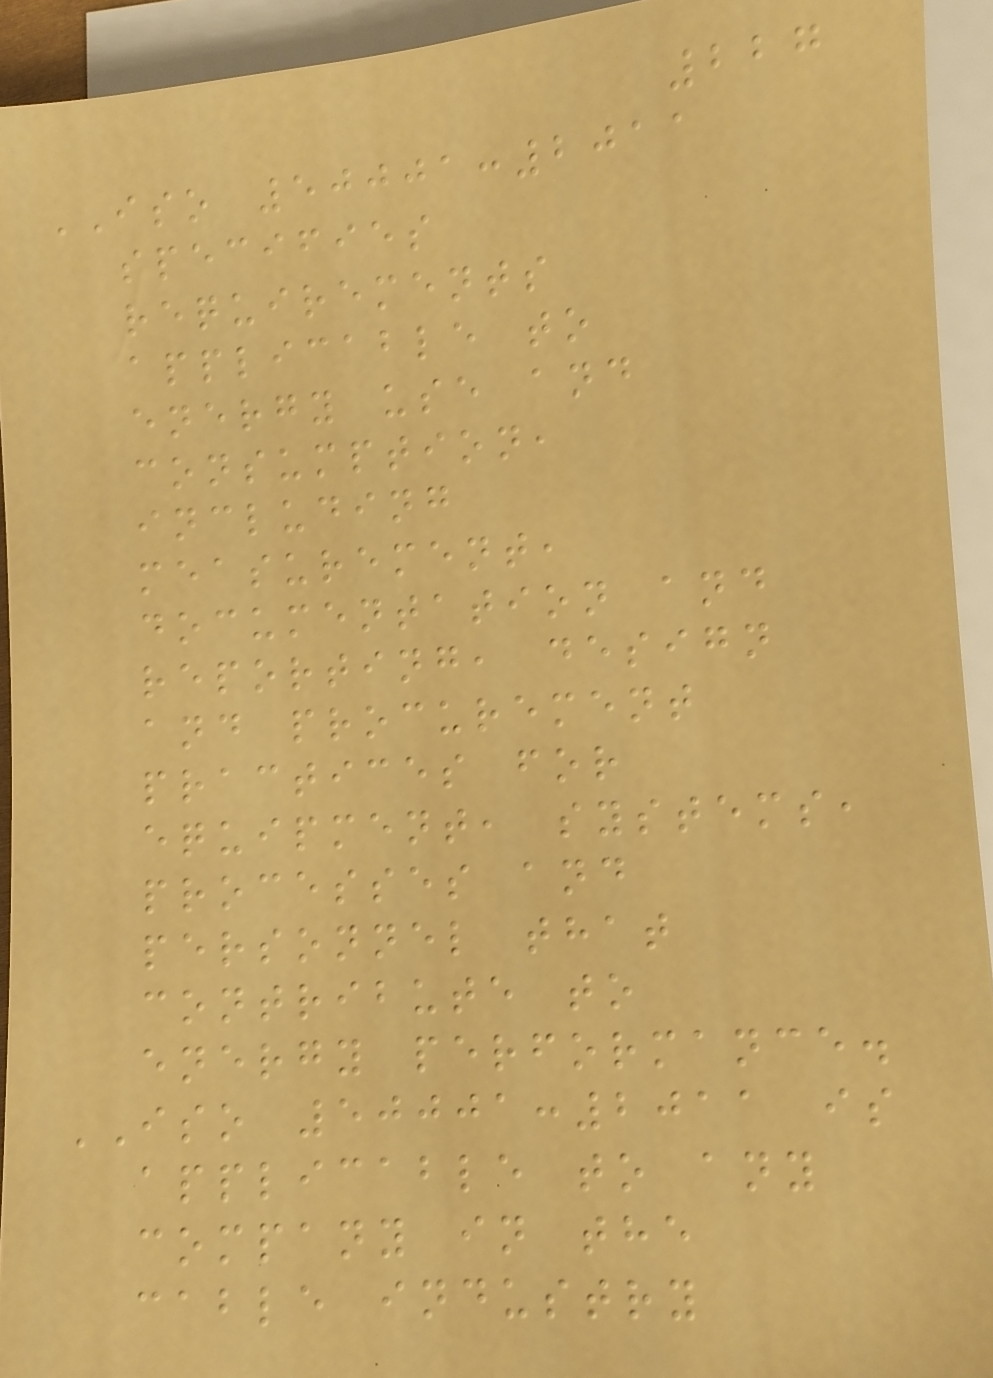227
ISO 50001:2011
specifies
requirements
applicable to
energy use and
consumption,
including
measurement,
documentation and
reporting, design
and procurement
practices for
equipment, systems,
processes and
personnel that
contribute to
energy performance.
ISO 50001:2011 is
applicable to any
company in the
cable industry
